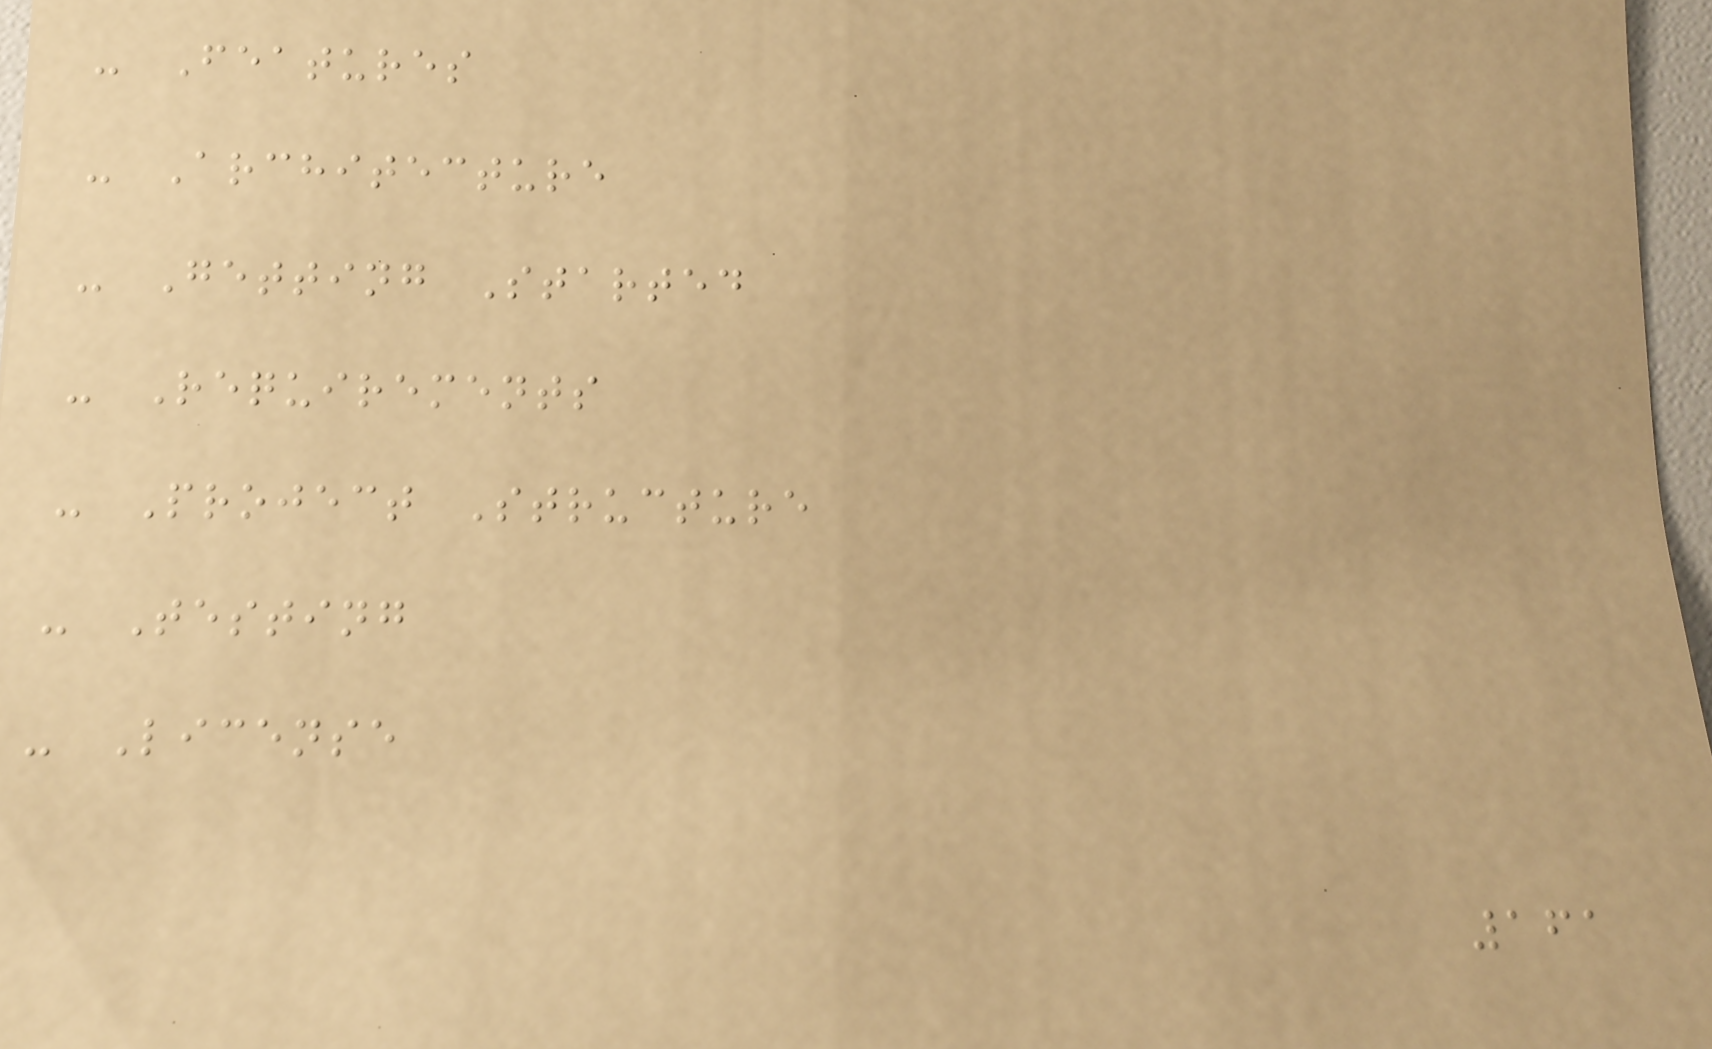- Features
- Architecture
- Getting Started
- Requirements
- Project Structure
- Testing
- License
161
